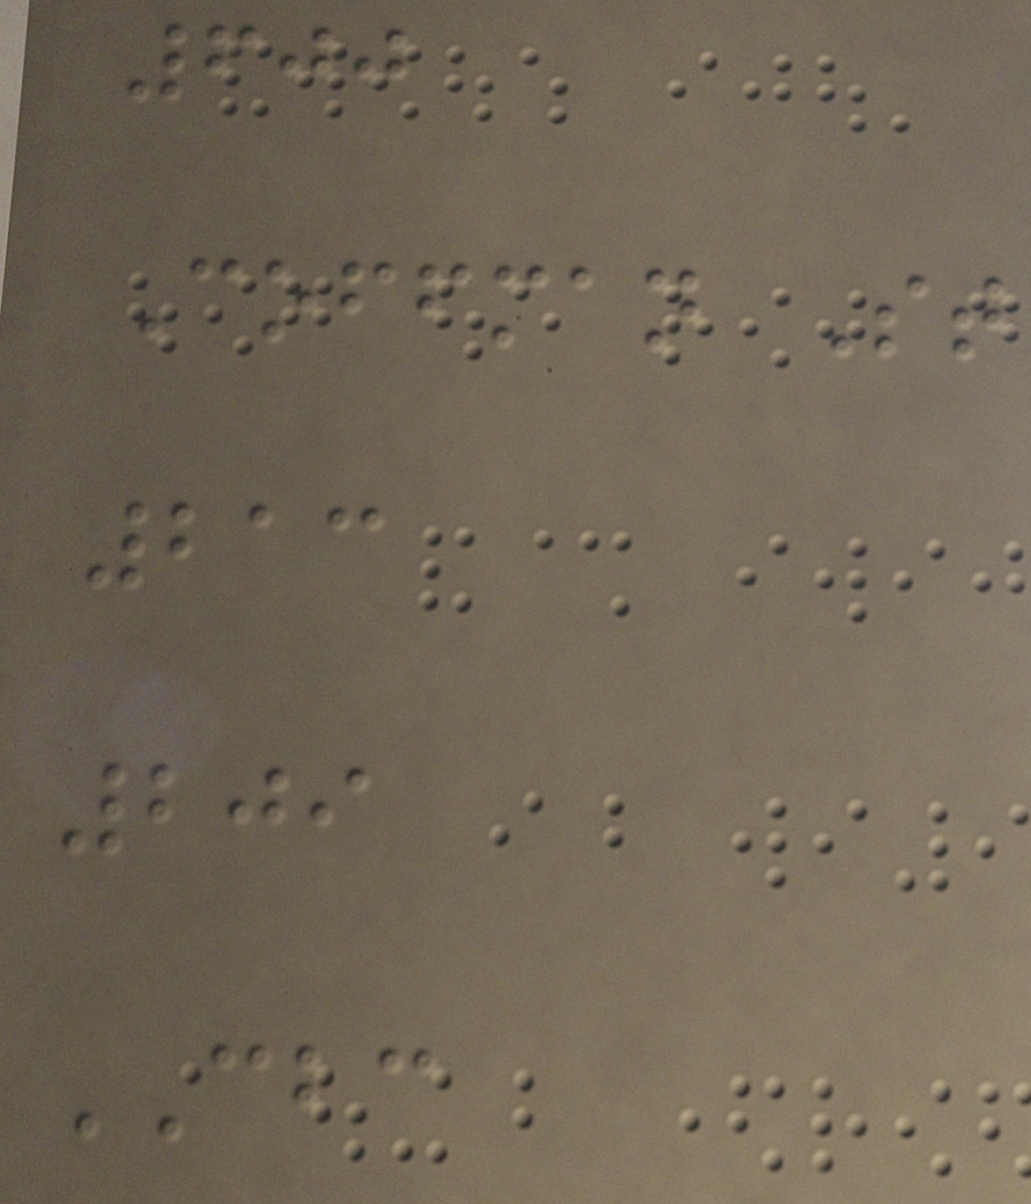600
Coffman St
213
209
CBC
